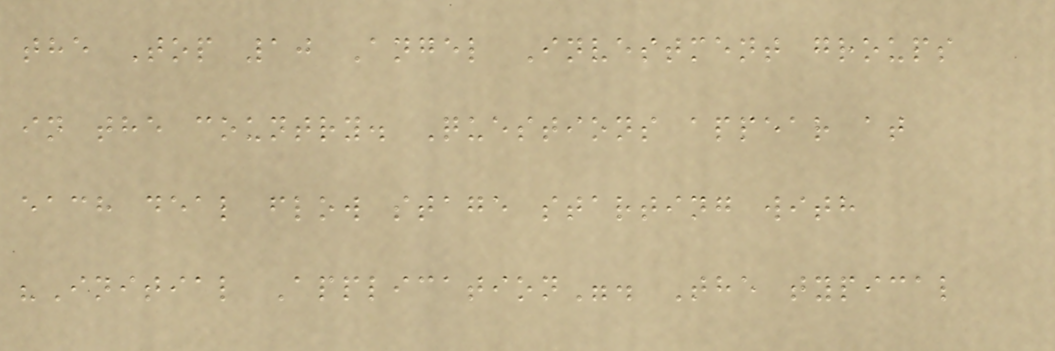the Top 10 Angel Investment groups
in the country. Questions appear at
each deal flow stage starting with
"Initial Application". The typical
